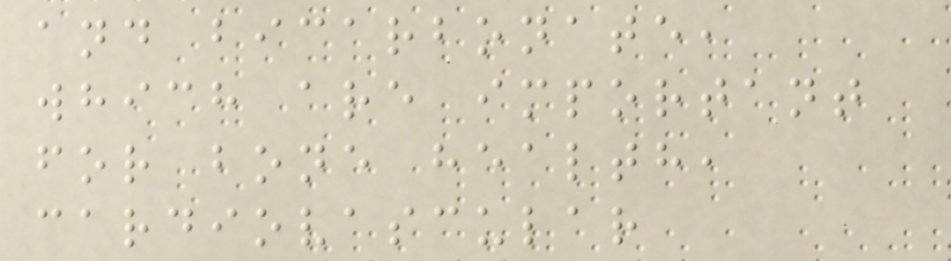and bicarbonate,
which are important
for bone health,
cardiovascular
